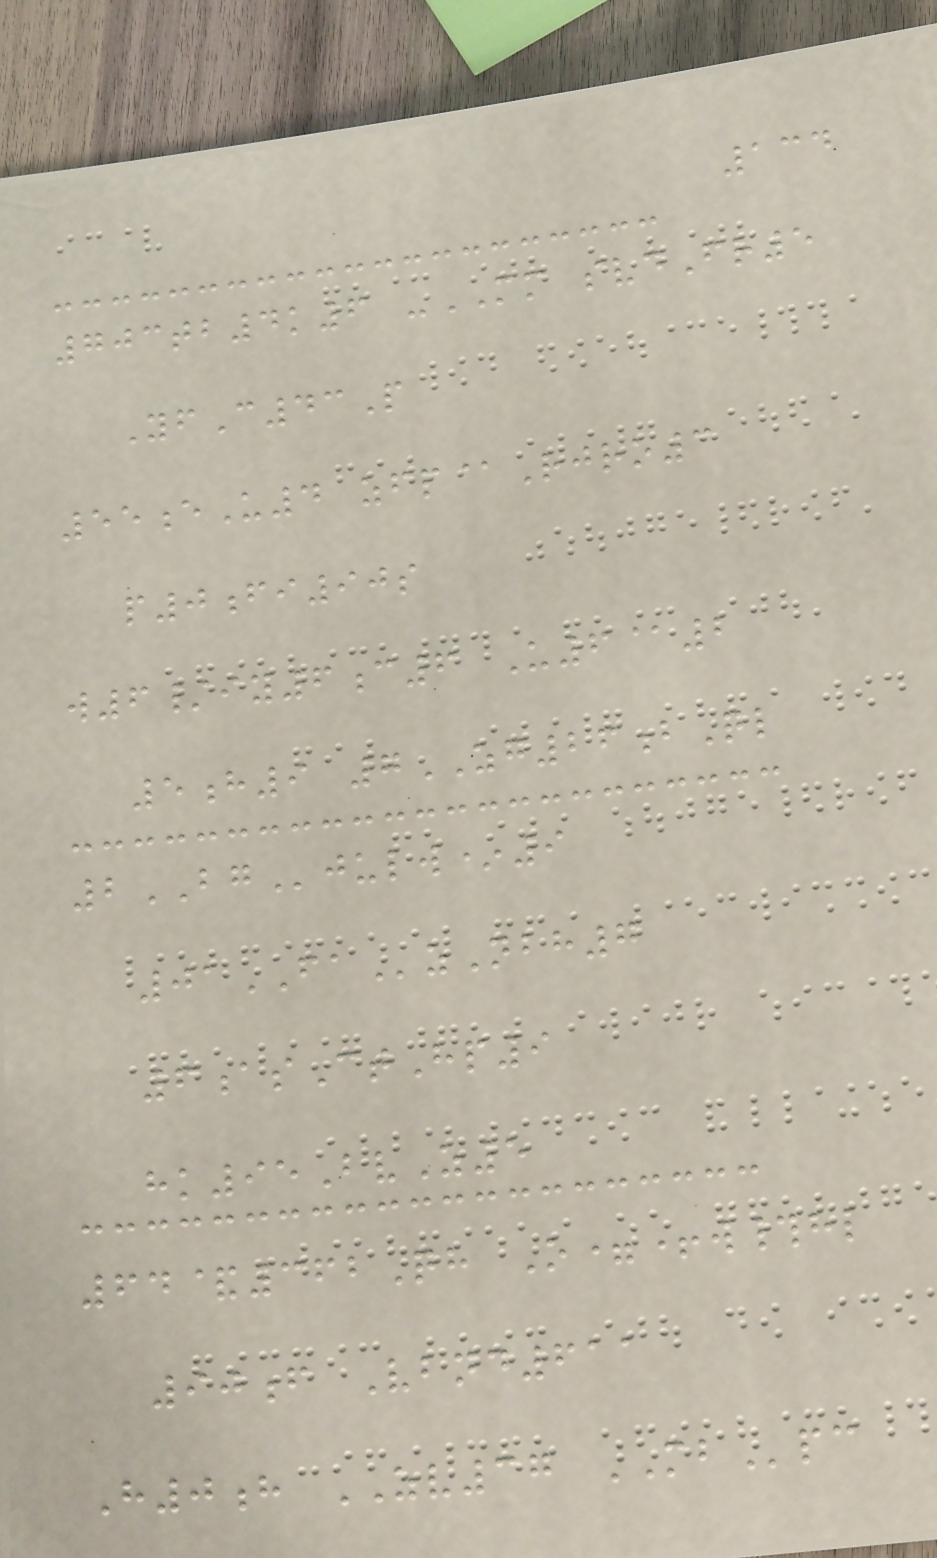134
703tb4k6 -MM svdFr5
YfC43P
55eU4 zfp@Rjro3
p0fi90s
w6/iy6c6 U6@2
5h9 7ZG26bQl
2BGjulw*9
01FAzNbh7
6asCtHp9
hk95BvZ5
64&362Qh O=+w#hl
90f Vbnd611
H0h ZV37 MBpc
